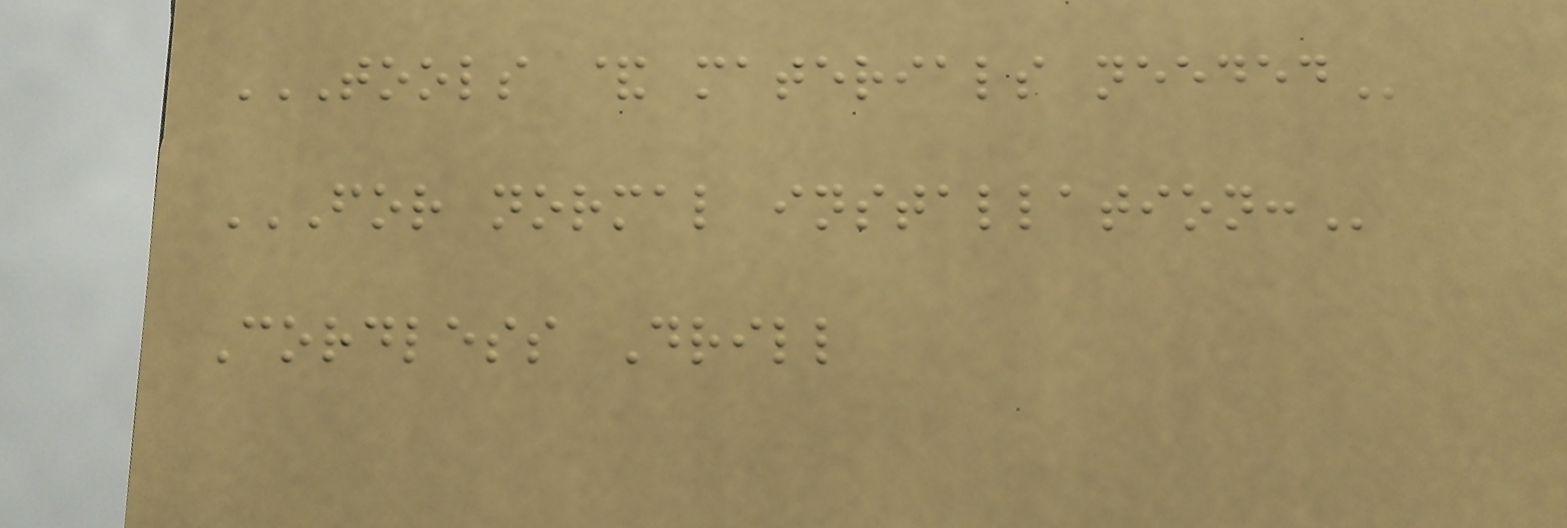TOOLS & MATERIALS NEEDED
FOR NORMAL INSTALLATION:
Cordless Drill
